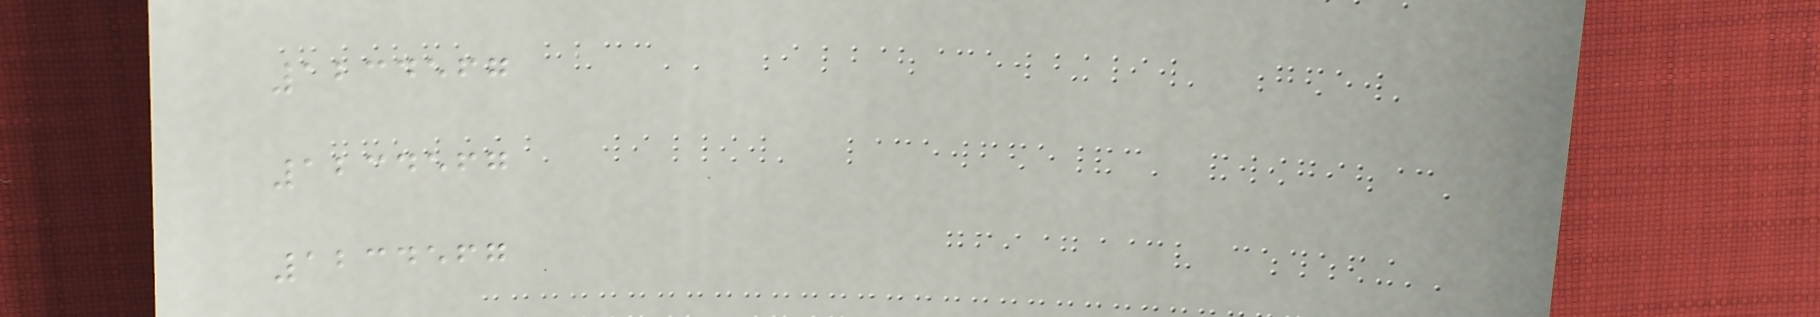1234567
1234567
1234567
